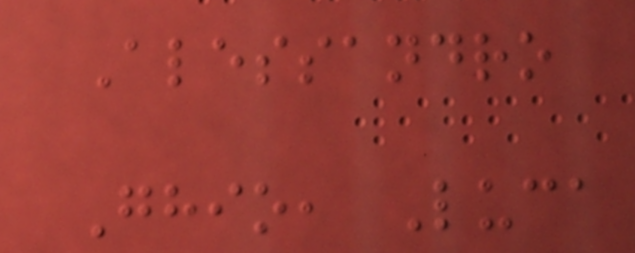Alessandro
Ghio, Luca
